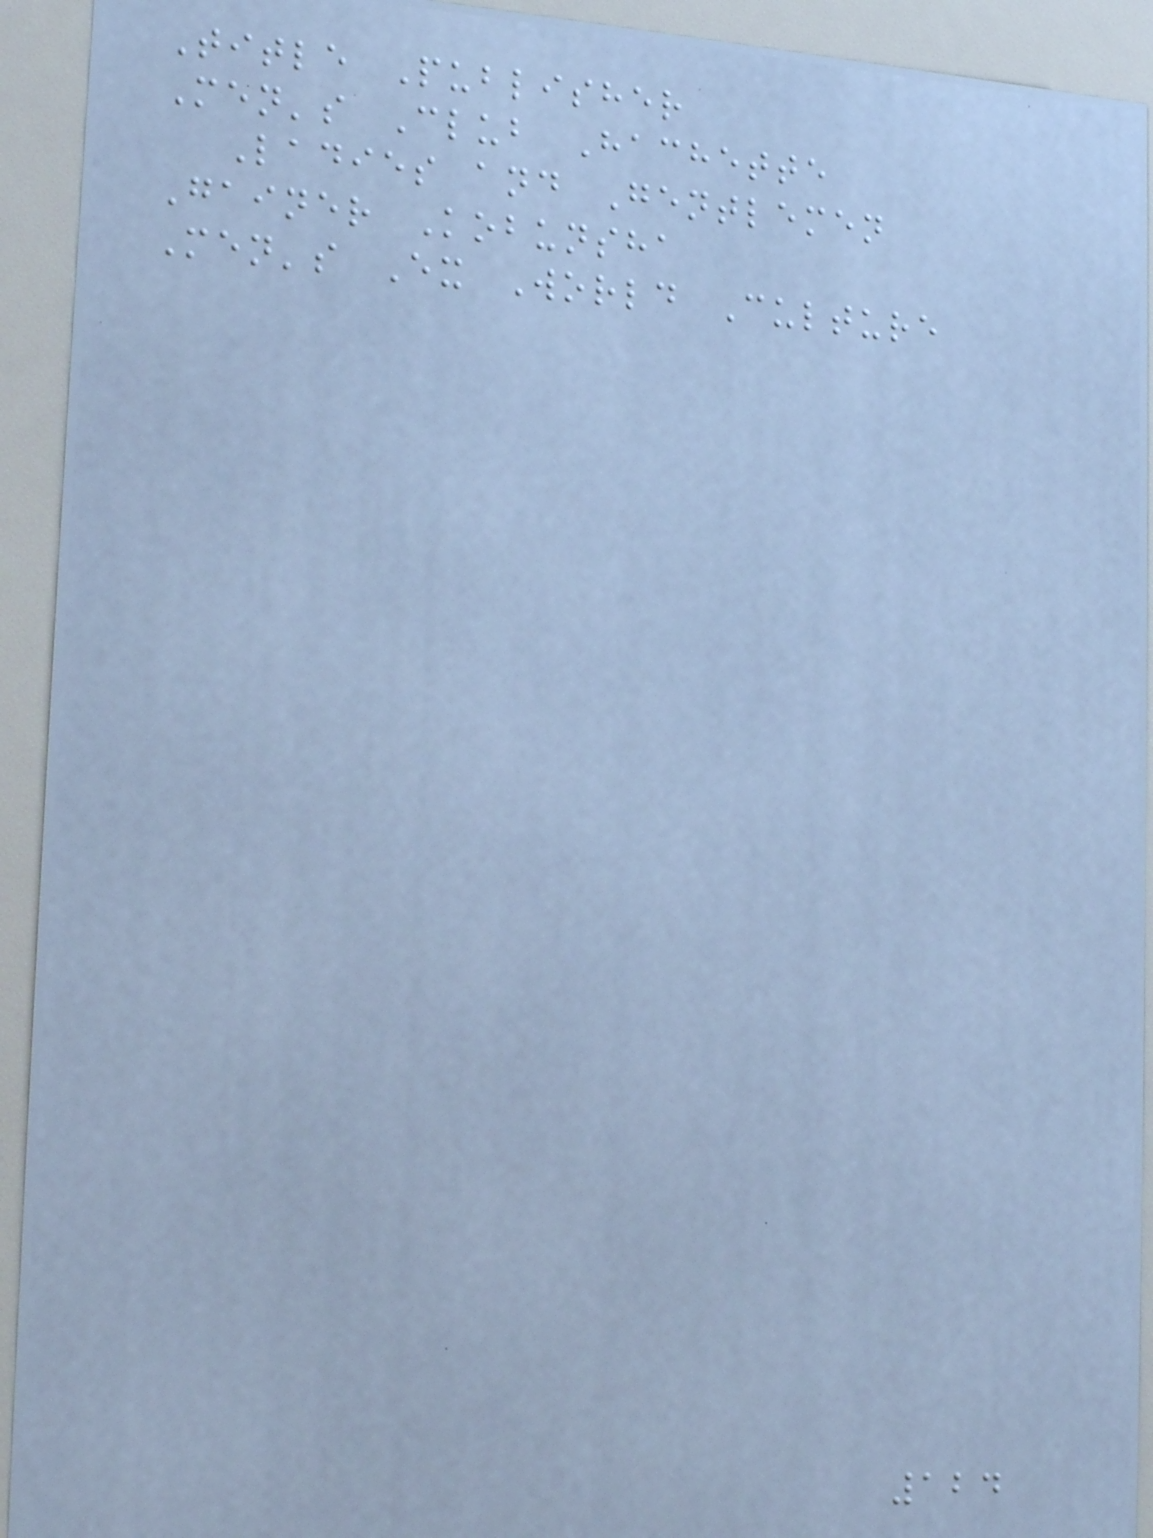Title Publisher
Men's Club Hachette
Ladies and Gentlemen
Gainer Kobunsha
Men's Ex World Culture
124
